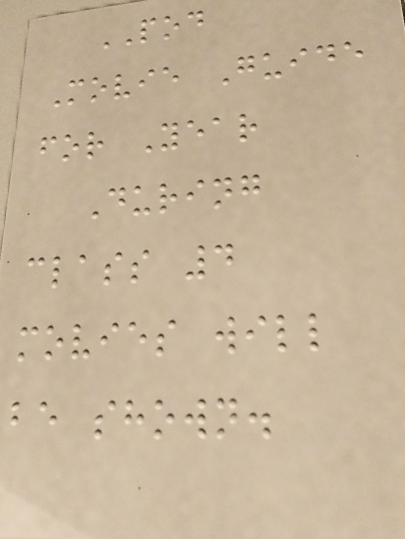POD
Movie Guide
for Year
During
class 4
movies will
be shown.
